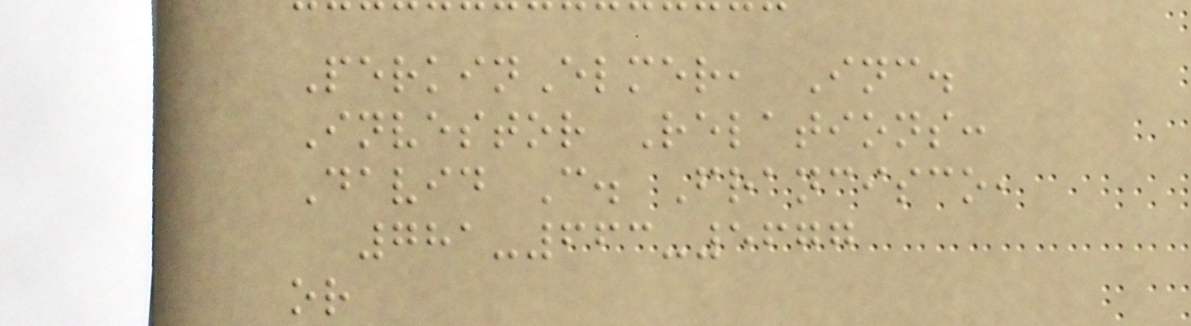PerkinElmer, Inc.
Investor Relations:
David C. Francisco,
781-663-5677
or
